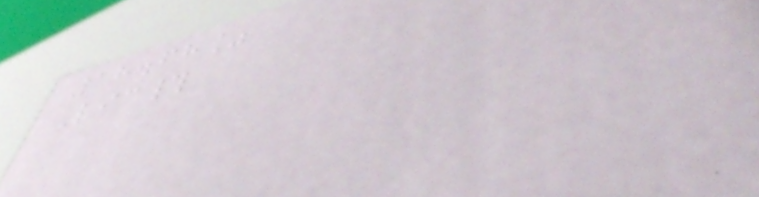18.68%
Lic#
